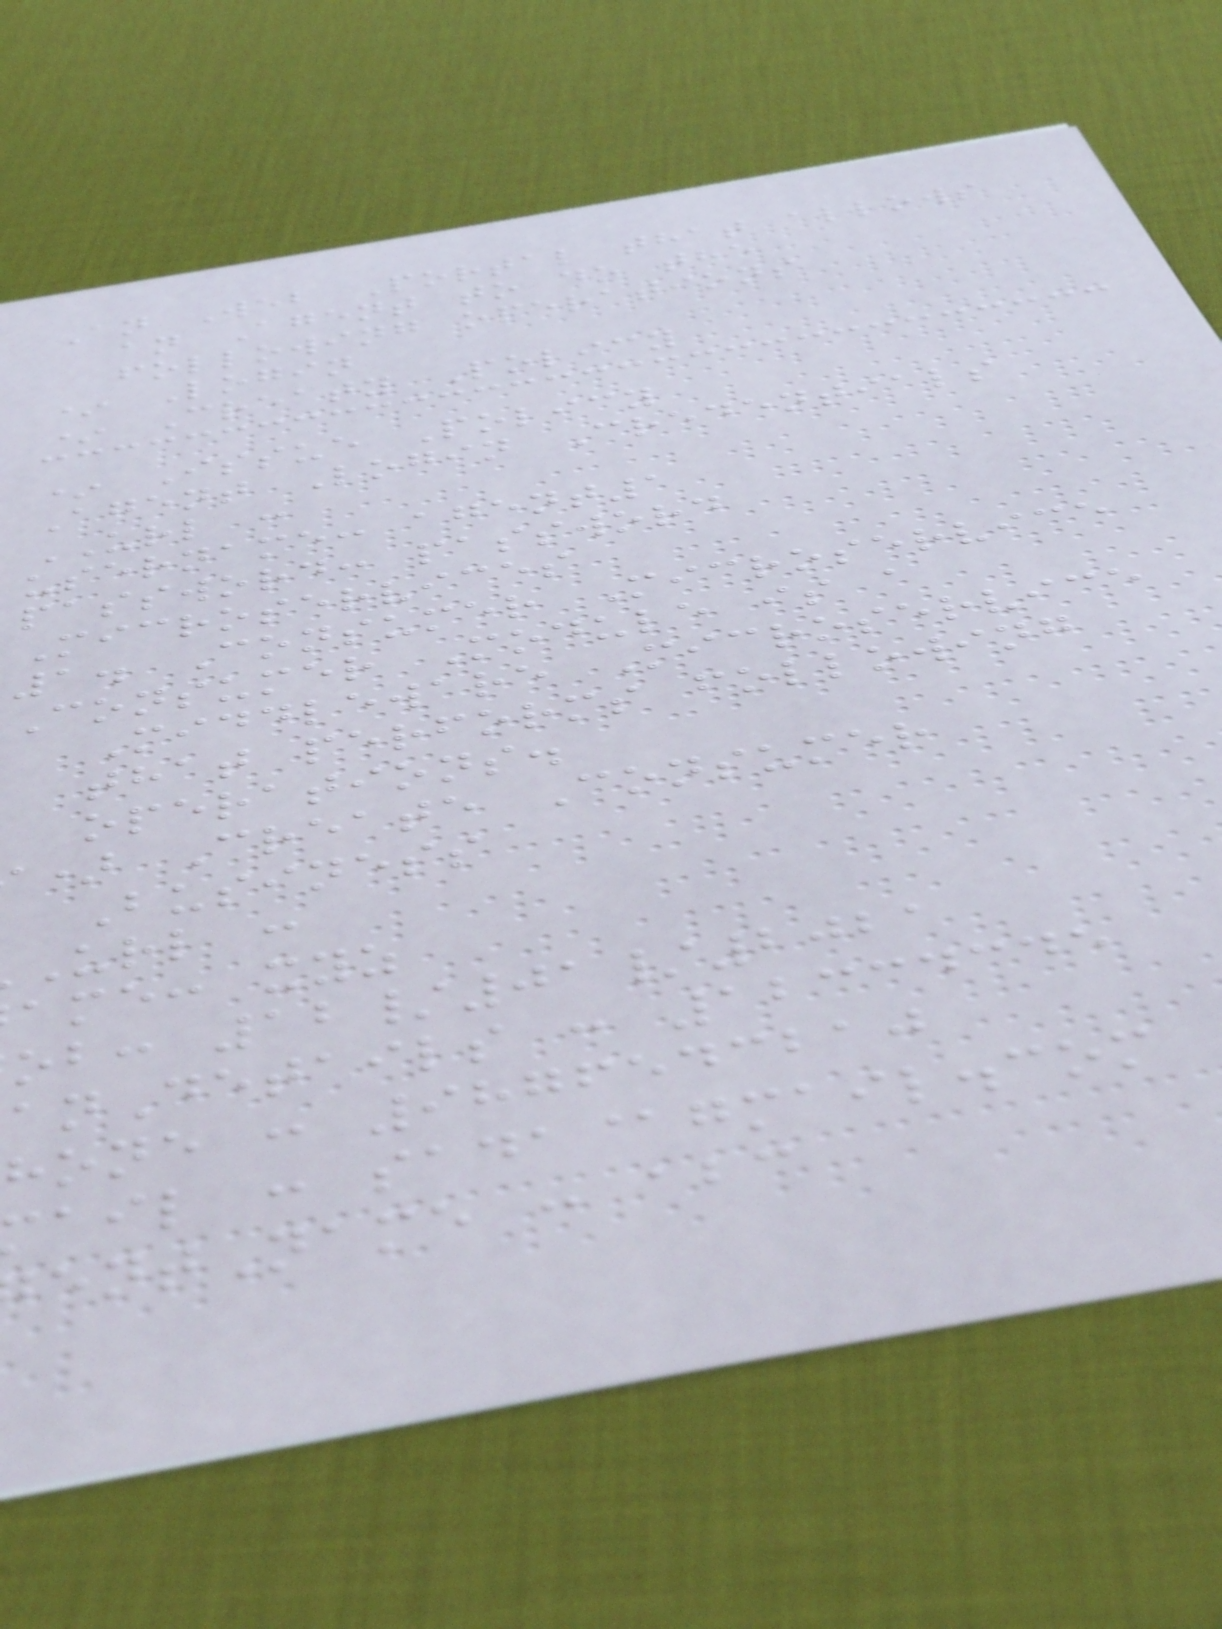An Web Portal that allows
an Agent to do the
following operations
* Login
* Creaty Policy
* Issue Policy
Agent Login Credentials
URL :
username: agent1
password: password
Microservices
1. Consumer Microservice
Consumer Module is a
Middleware Microservice
that performs following
operations.
) Create Consumer
Business
url :
ame: xyz
ob: 12/01/2021
anDetails : 12334345
hone : 9876543210
ail : sada@gmail.com
entName : abc
